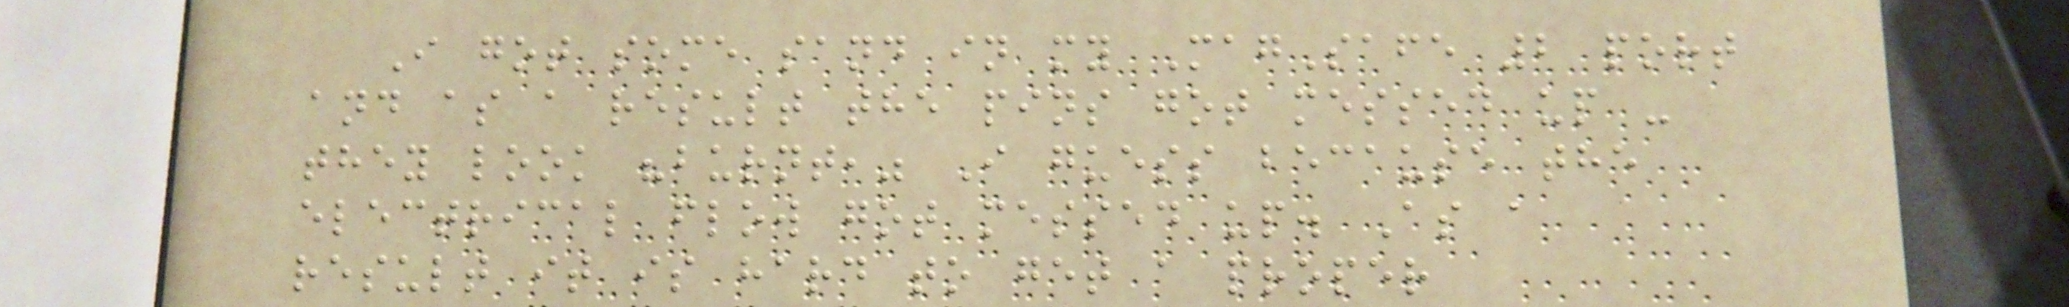I got some sand in my MagSafe 2 port
and as a result the pins got messed up -
they look "burnt," I guess because the
electrical flow got messed up. As a
result it is hard to get a proper
